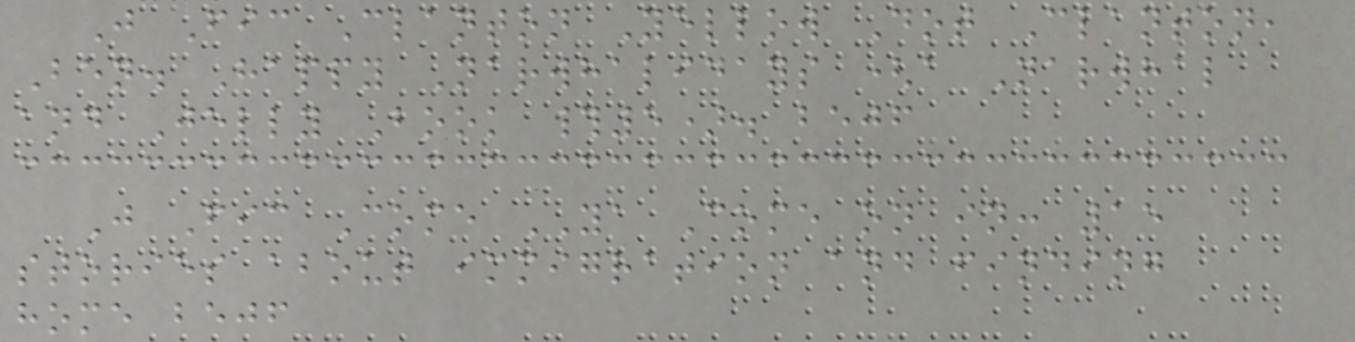J Fic Clanton Yellow Dot Clanton,
Ben. Happy Narwhalidays (a Narwhal
and Jelly Book #5). bejf
J Fic Come YA Come on in: 15
stories about immigration and finding
home bejf
